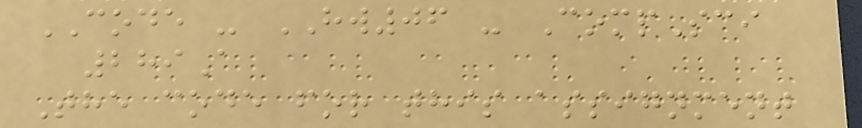CODE - HW06 - CompSci
289A
The code for this assignment
